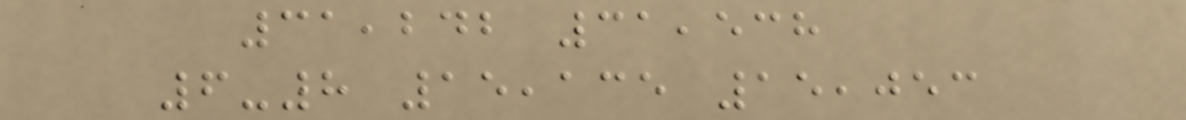31,242 31,538
6-8 15,135 15,053
